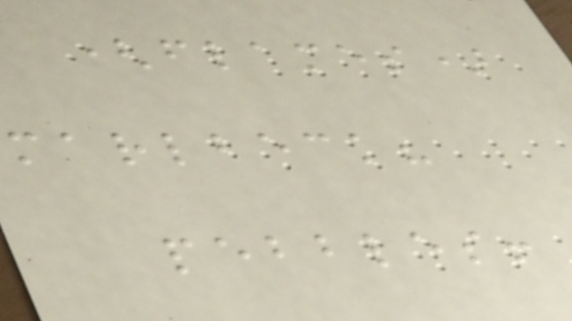(flames)
marlbeck?
pebbles!
